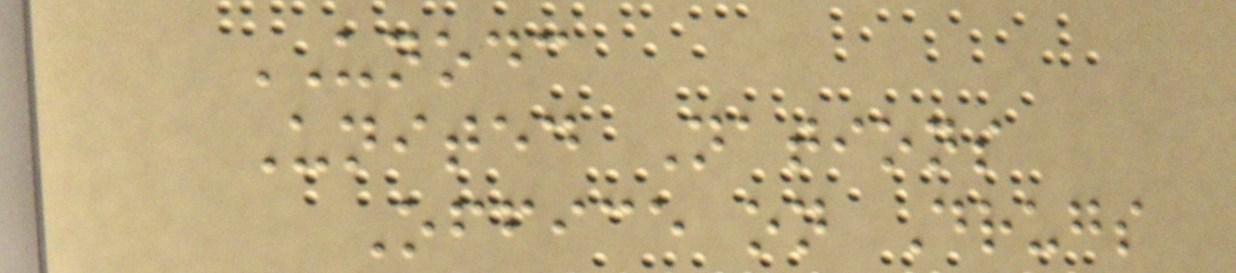UNODC
United Nations
Office on Drugs
